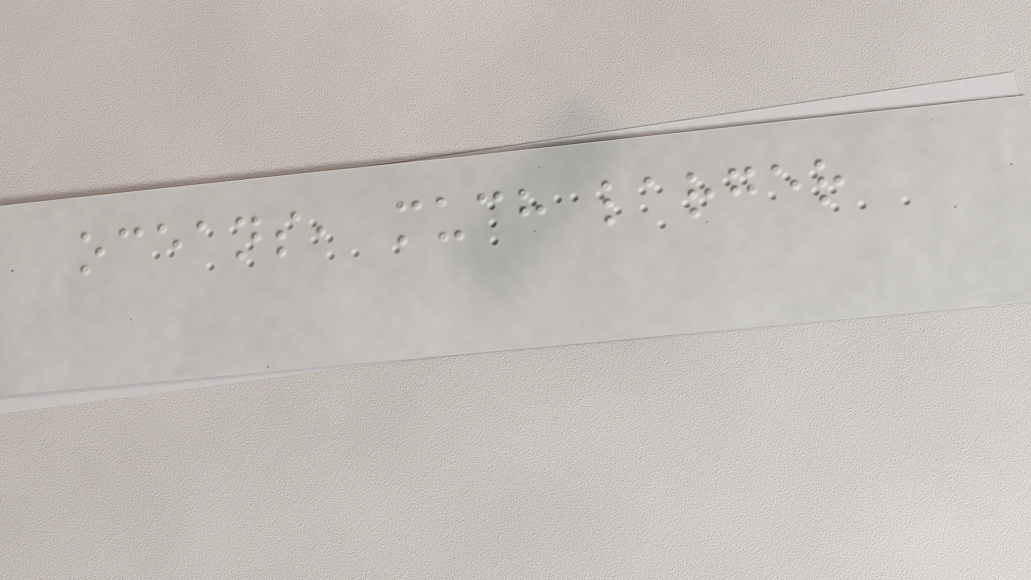oceans, much larger
